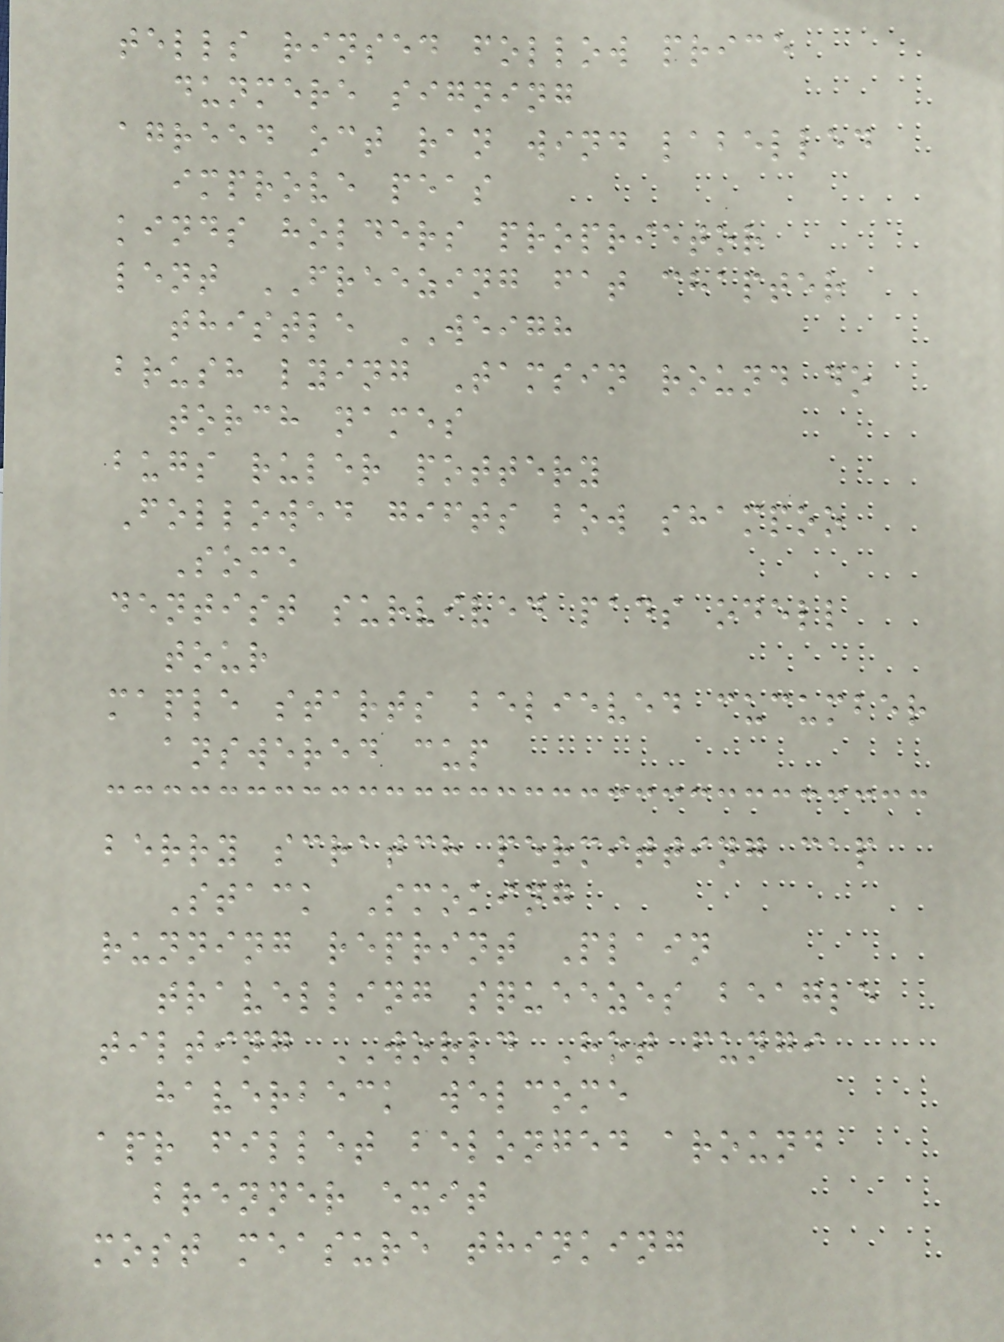tells rinsed follow price
dunmere signing
agreed oct ran wind labelled
improve peas
kinds holders proprietor
lent FREEZING fat chapter
thistle WEIGH
brush lying Tamsin round do
torch names
bugs ruler pottery
Followed gifts bow shampoo
Some
dentist survived pads odell
tour
maple starts believed cucumber
answered cup
berry scratch permitting cap
Stack Smoking
running reprint Plain
travelling squeezes beagle
tilting WORLD Hot fungi
haverbeck welcome
apr fillet belonged around
brenner exit
most measure thinking
